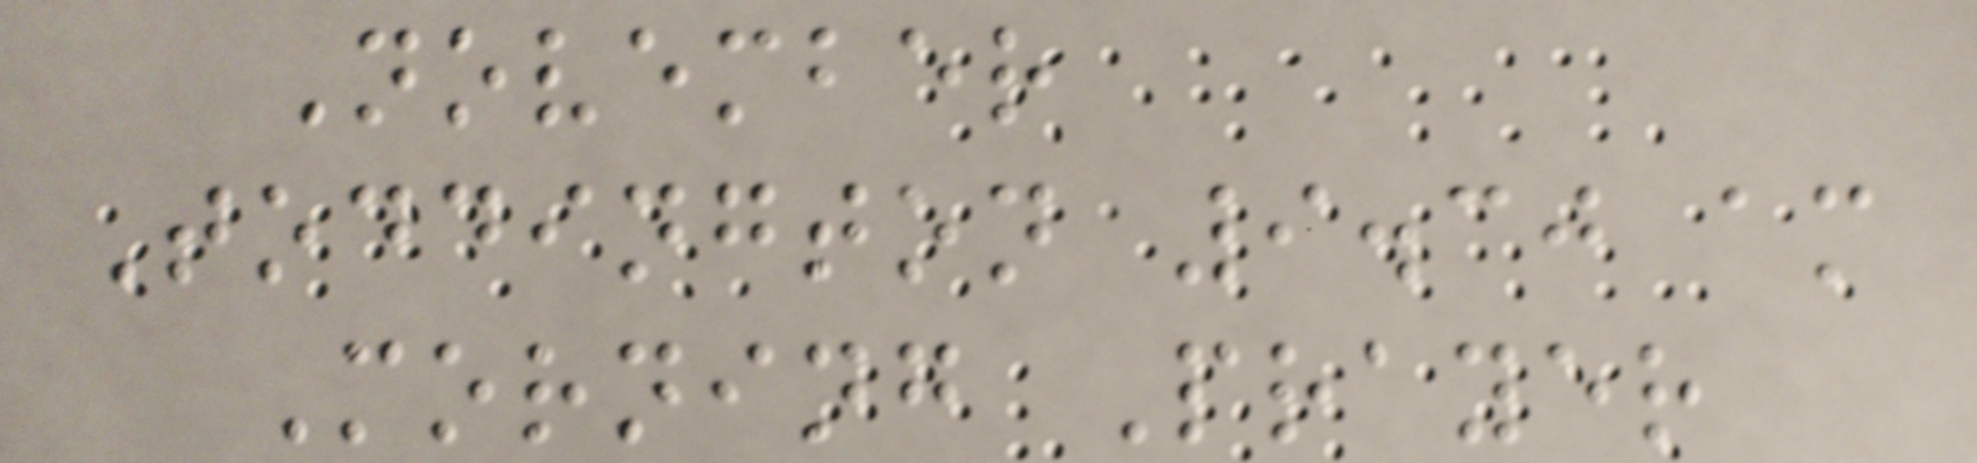November
Toddington 9.30 am
Morning Prayer
